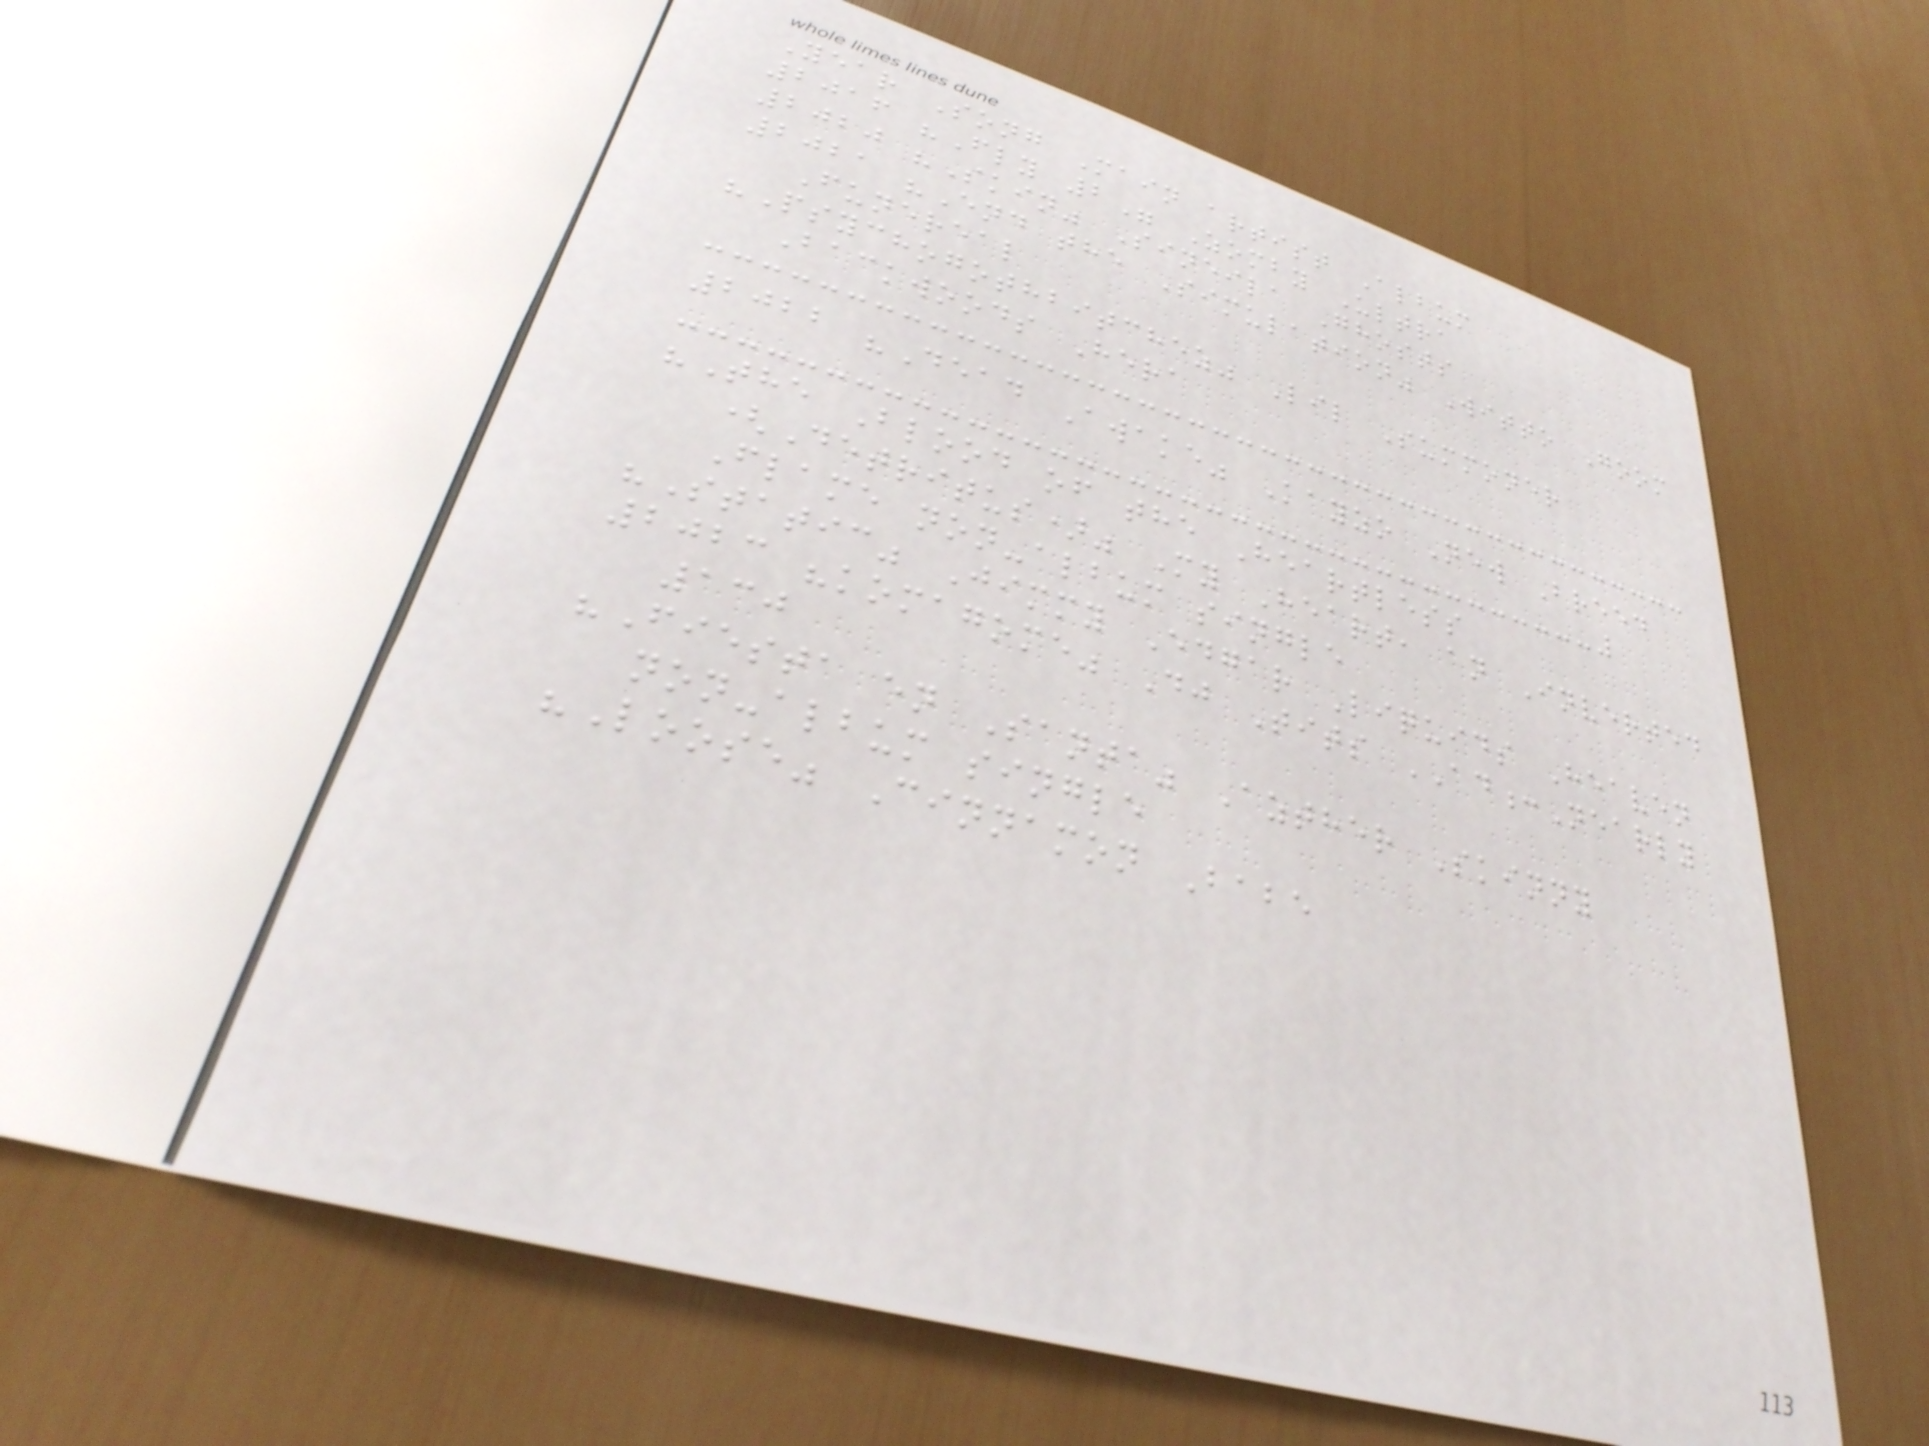Year Song Main artist Album
2016 "Fly 2" Zomby Ultra
2020 "Skin" Sineila Ghosts
2021 "End the Simulation" Witto Goom
Funereal
"Psychogothbitchez" Lil Summoner
Backwoods Hera
2022 "Dead Awake" Kayzo New Breed
"The Blood of the Heartless
(Detritus)" My Heart, an Inverted
Flame non-album single
"Static" Jimmy Edgar Liquids Heaven
2023 "komagome" Dj Tits AD:Nearly
130
"Fiesta en Santa" Azther Skinny
non-album single
"Loose" Cinnamon Babe
